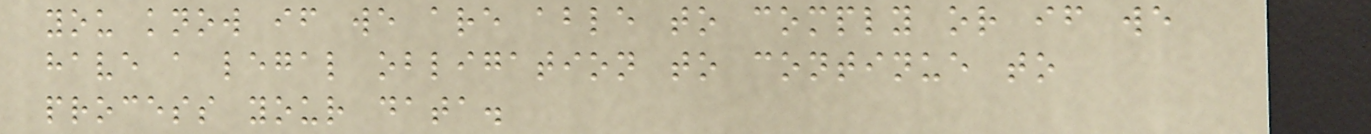you know if we are able to comply or if we
have a legal obligation to continue to
process your data.
